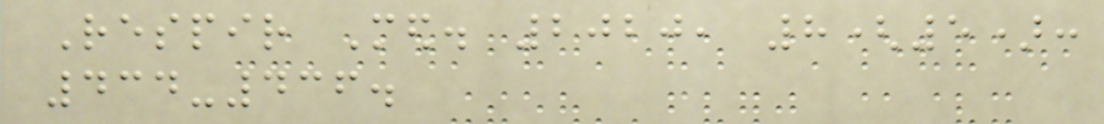Respir Med. 2020, 8(5):
434-436.
